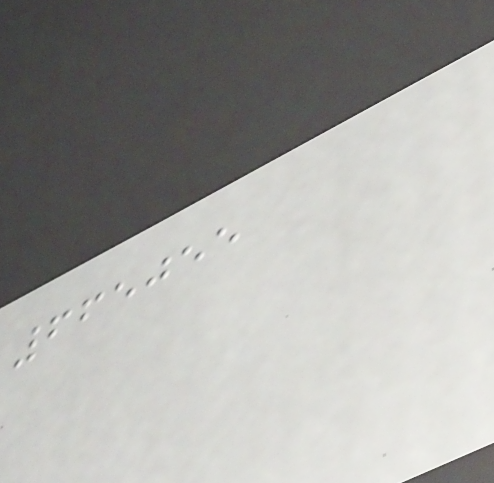665055
